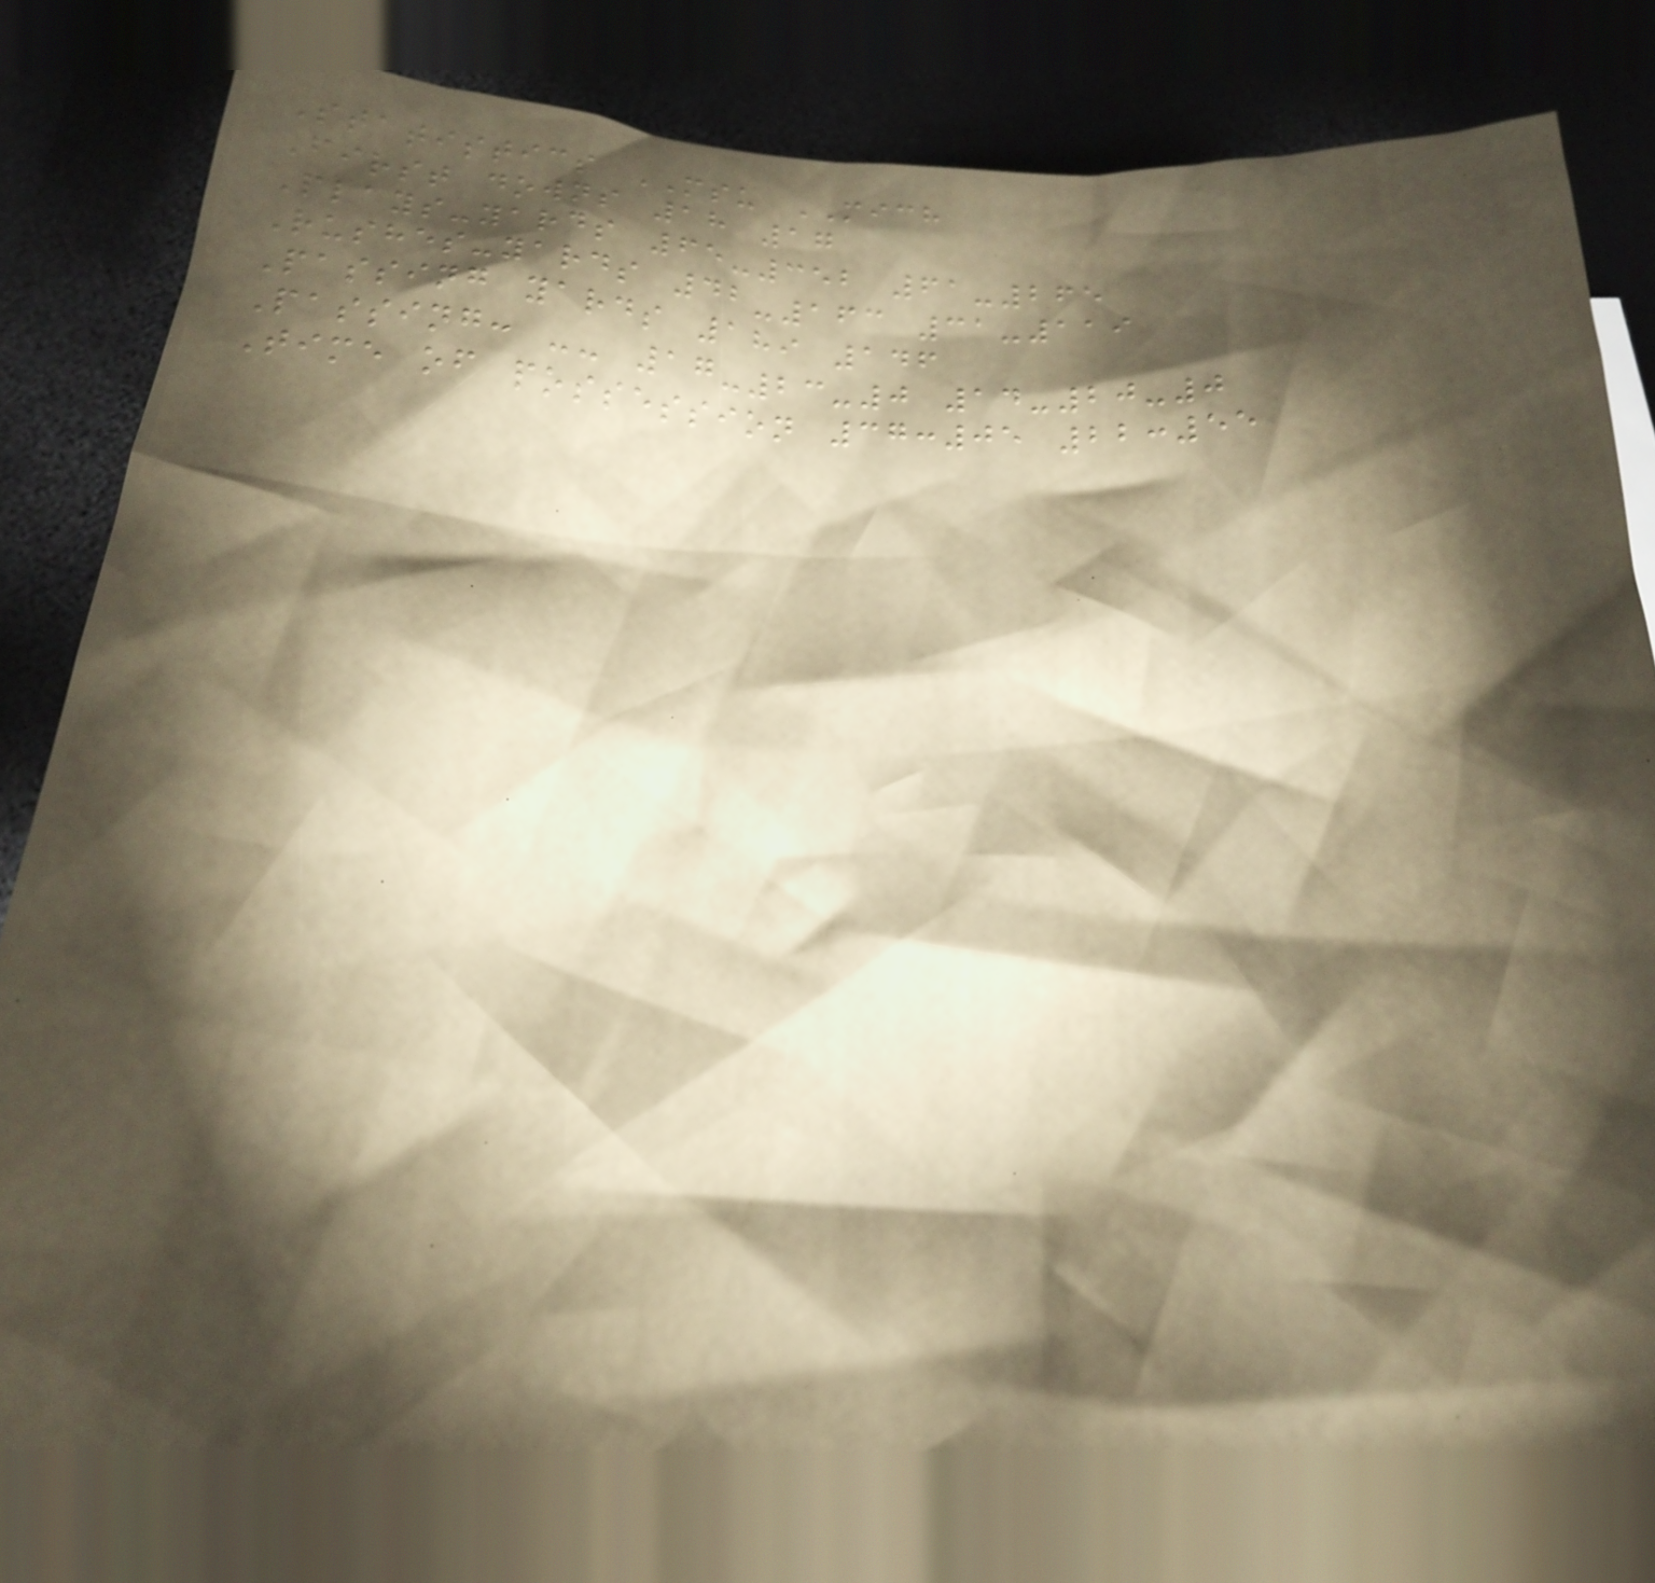Statistics MSU MICH
First downs 18 17
Plays-yards 65-352 61-265
Rushes-yards 42-163 31-119
Passing yards 189 146
Passing: -- 17-23-0 14-20-0
Time of possession 37:05 22:55
